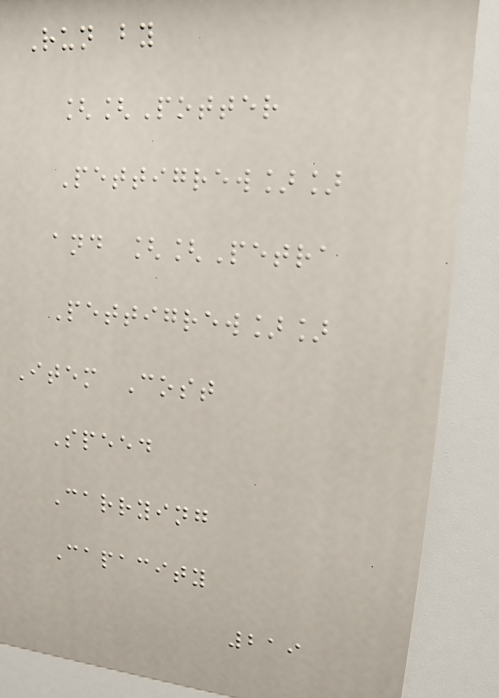Run by
[[Potter
Pettigrew]]
and [[Petra
Pettigrew]]
Item Cost
Speed
Carrying
Capacity
219
